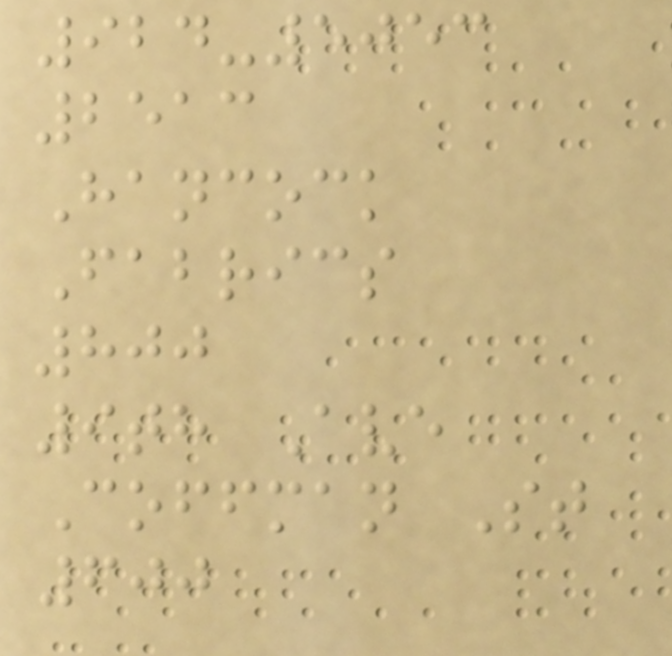924-5053
2513
Hancock
Fabrics
800
9th Ave
Coffman St
600
